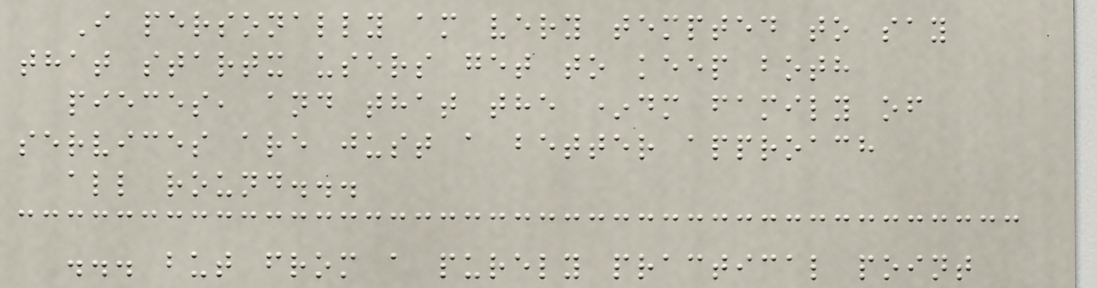I personally am very tempted to say
that startx users get to keep both
pieces, and that the *dm family of
services are just a better approach
all round...
... but from a purely practical point
